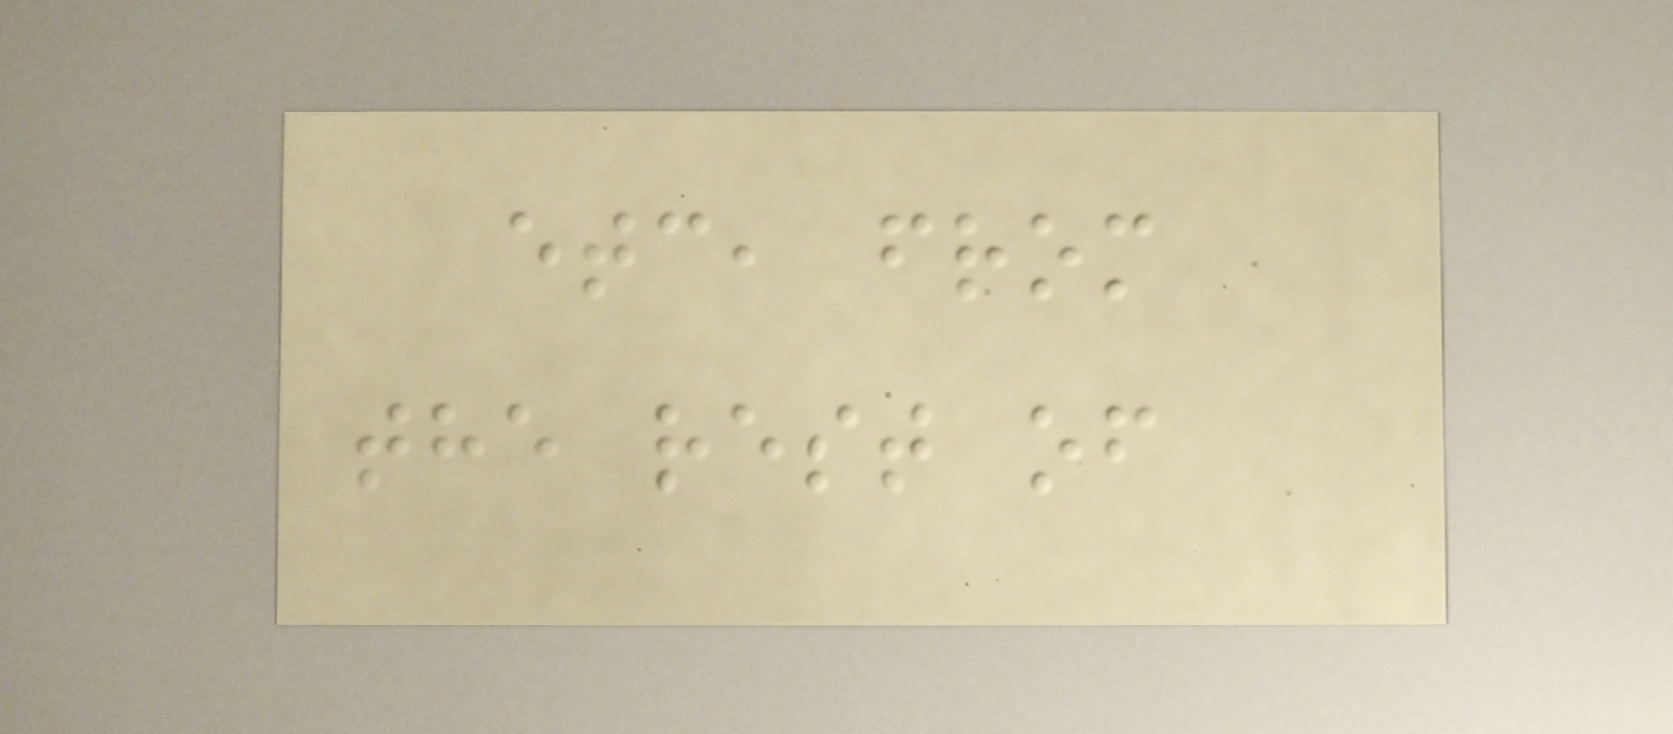etc, from
the rest of
